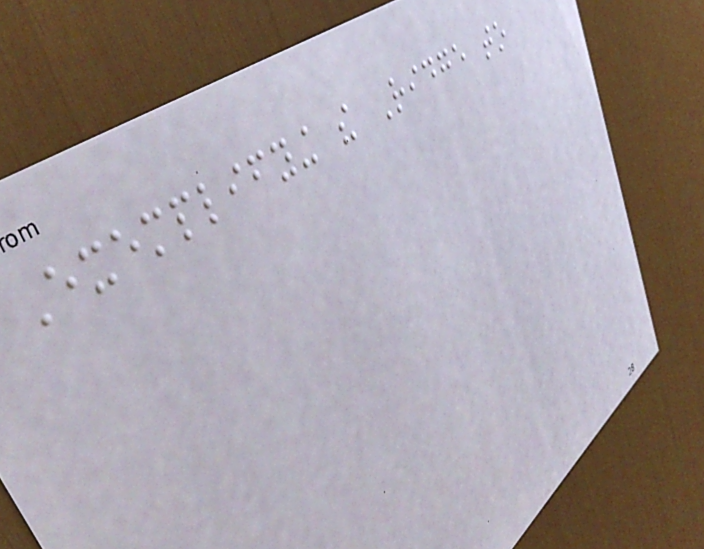Exemplifying the Ridge to
